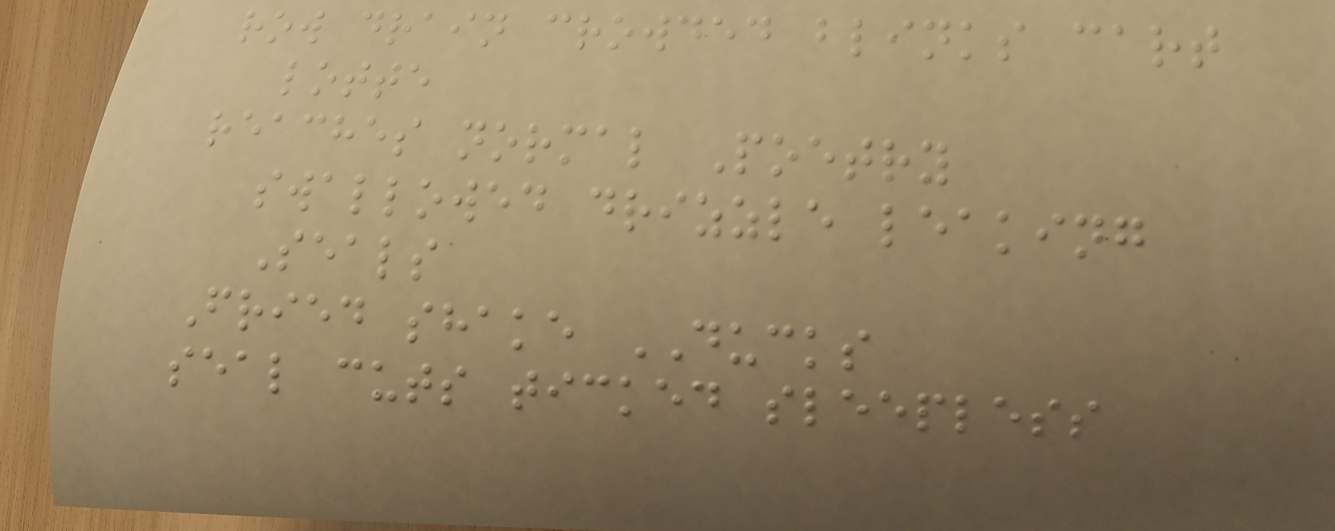row drain crowded blinks cart
lotte
reaches normal Poetry
swallowed drizzle leaking
Seals
Fried shake DUCKS
seal cuts ticked sleepless
